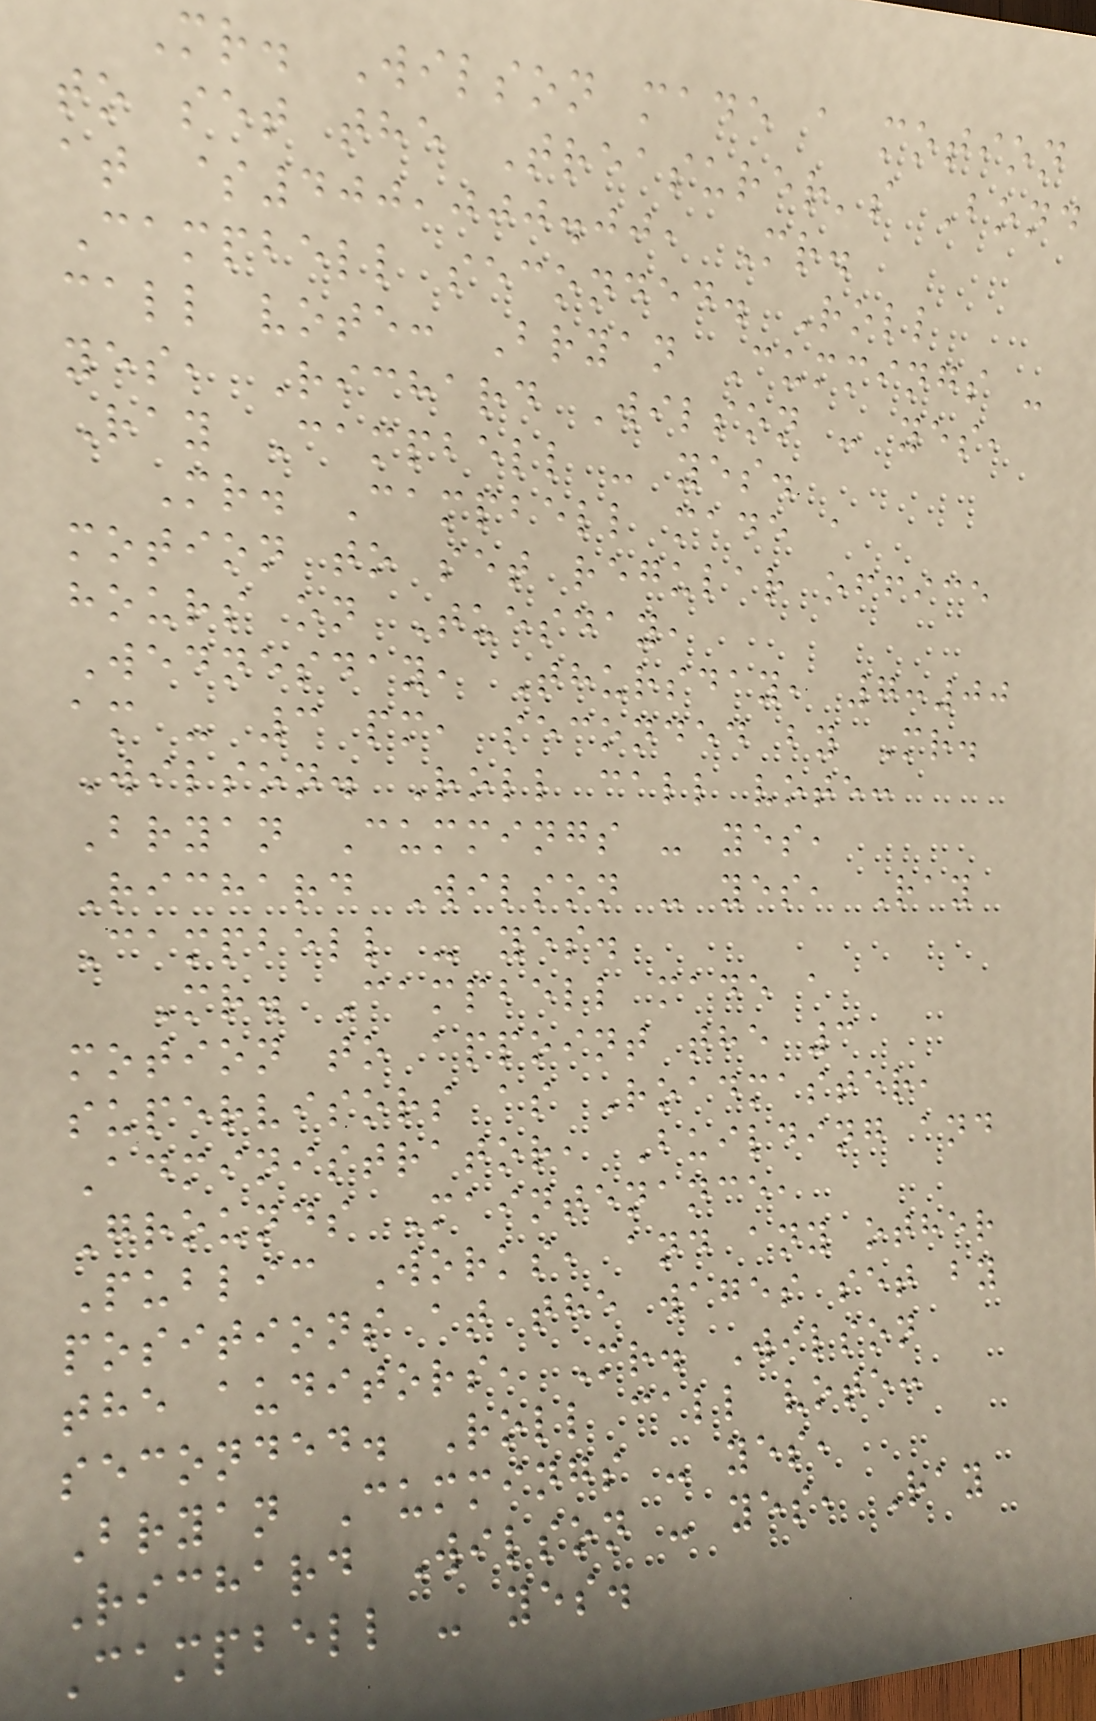Mr. Wilson made a motion
to set the Treasurer's Bond
at $400,000.00, Mr.
Campbell seconded. Roll
call vote: Bryan Cummings -
yes, Richard Wilson - yes,
Ray Campbell - yes.
Mr. Campbell made a
motion to set regular office
hours on Tuesday,
Wednesday, Thursday, 7:00
am - 3 pm, seconded by Mr.
Wilson. Roll call vote:
Bryan Cummings - yes,
Richard Wilson - yes, Ray
Campbell - yes.
Mr. Campbell made a
motion to appoint the 3
supervisors as Roadmaster,
Administrator, Building and
Grounds Maintenance,
Public Works, and any other
positions at the wages set by
the auditors, Mr. Wilson
seconded. Roll call vote:
Bryan Cummings - yes,
Richard Wilson - yes, Ray
Campbell - yes.
